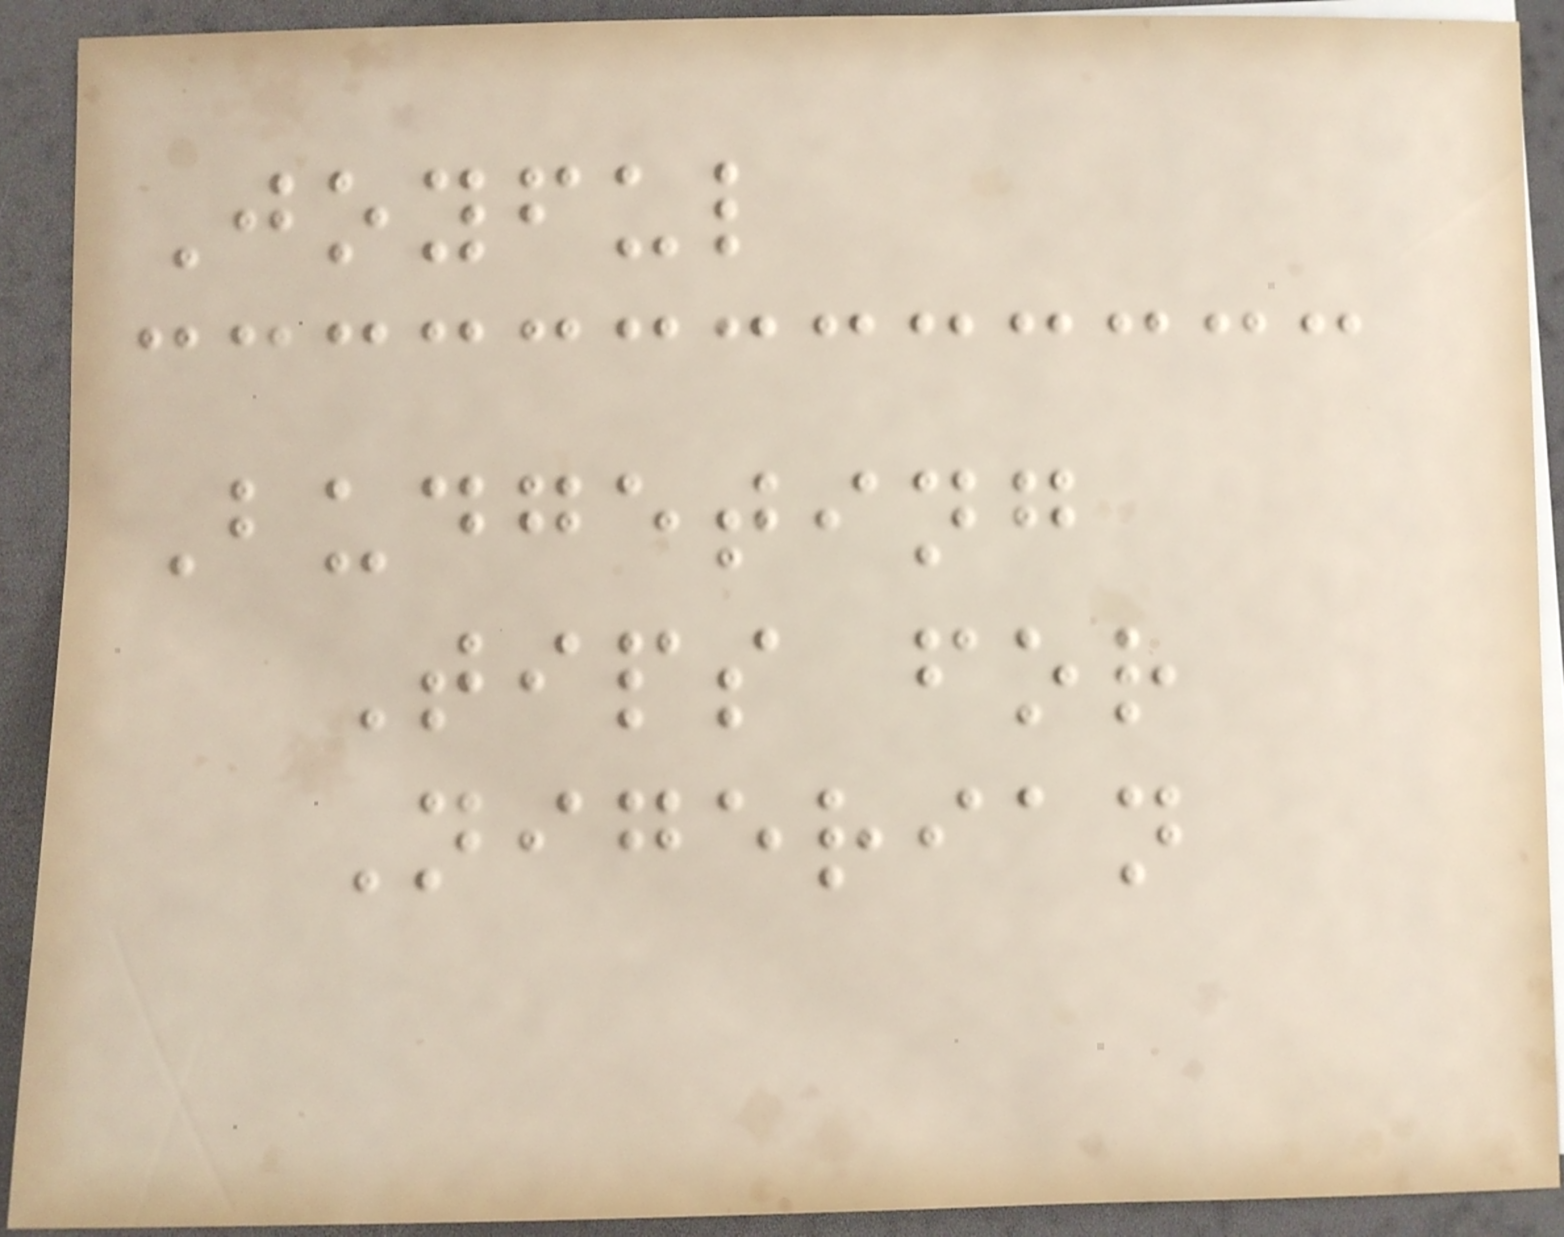Joyful
Budgeting
Tips for
Nigerian
